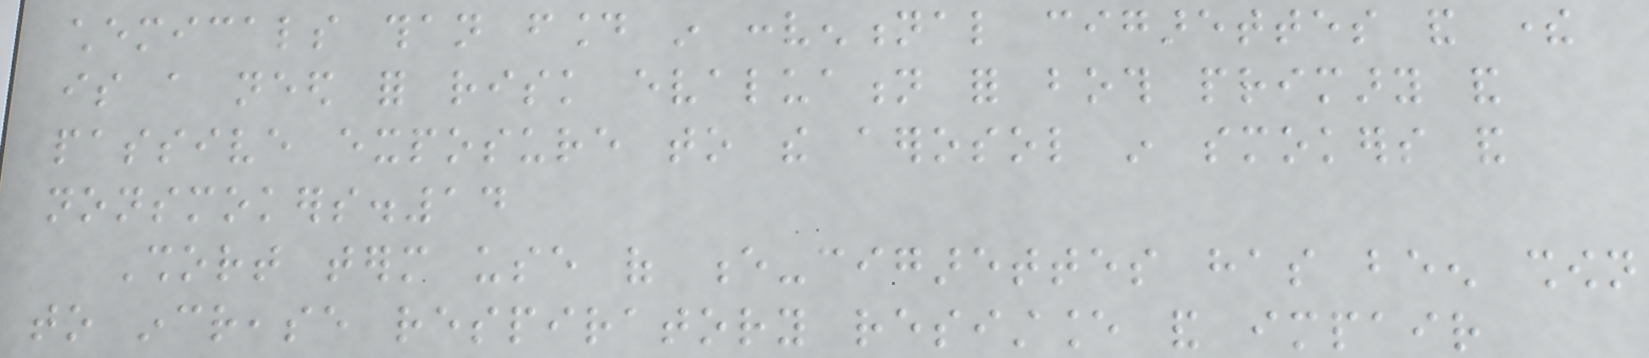chemicals than found in conventional cigarettes and there
is a need for risk evaluation for both primary and
passive exposure to the aerosol in smokers and
nonsmokers.14
Short term use of e-cigarettes has been shown
to increase respiratory resistance and impair
